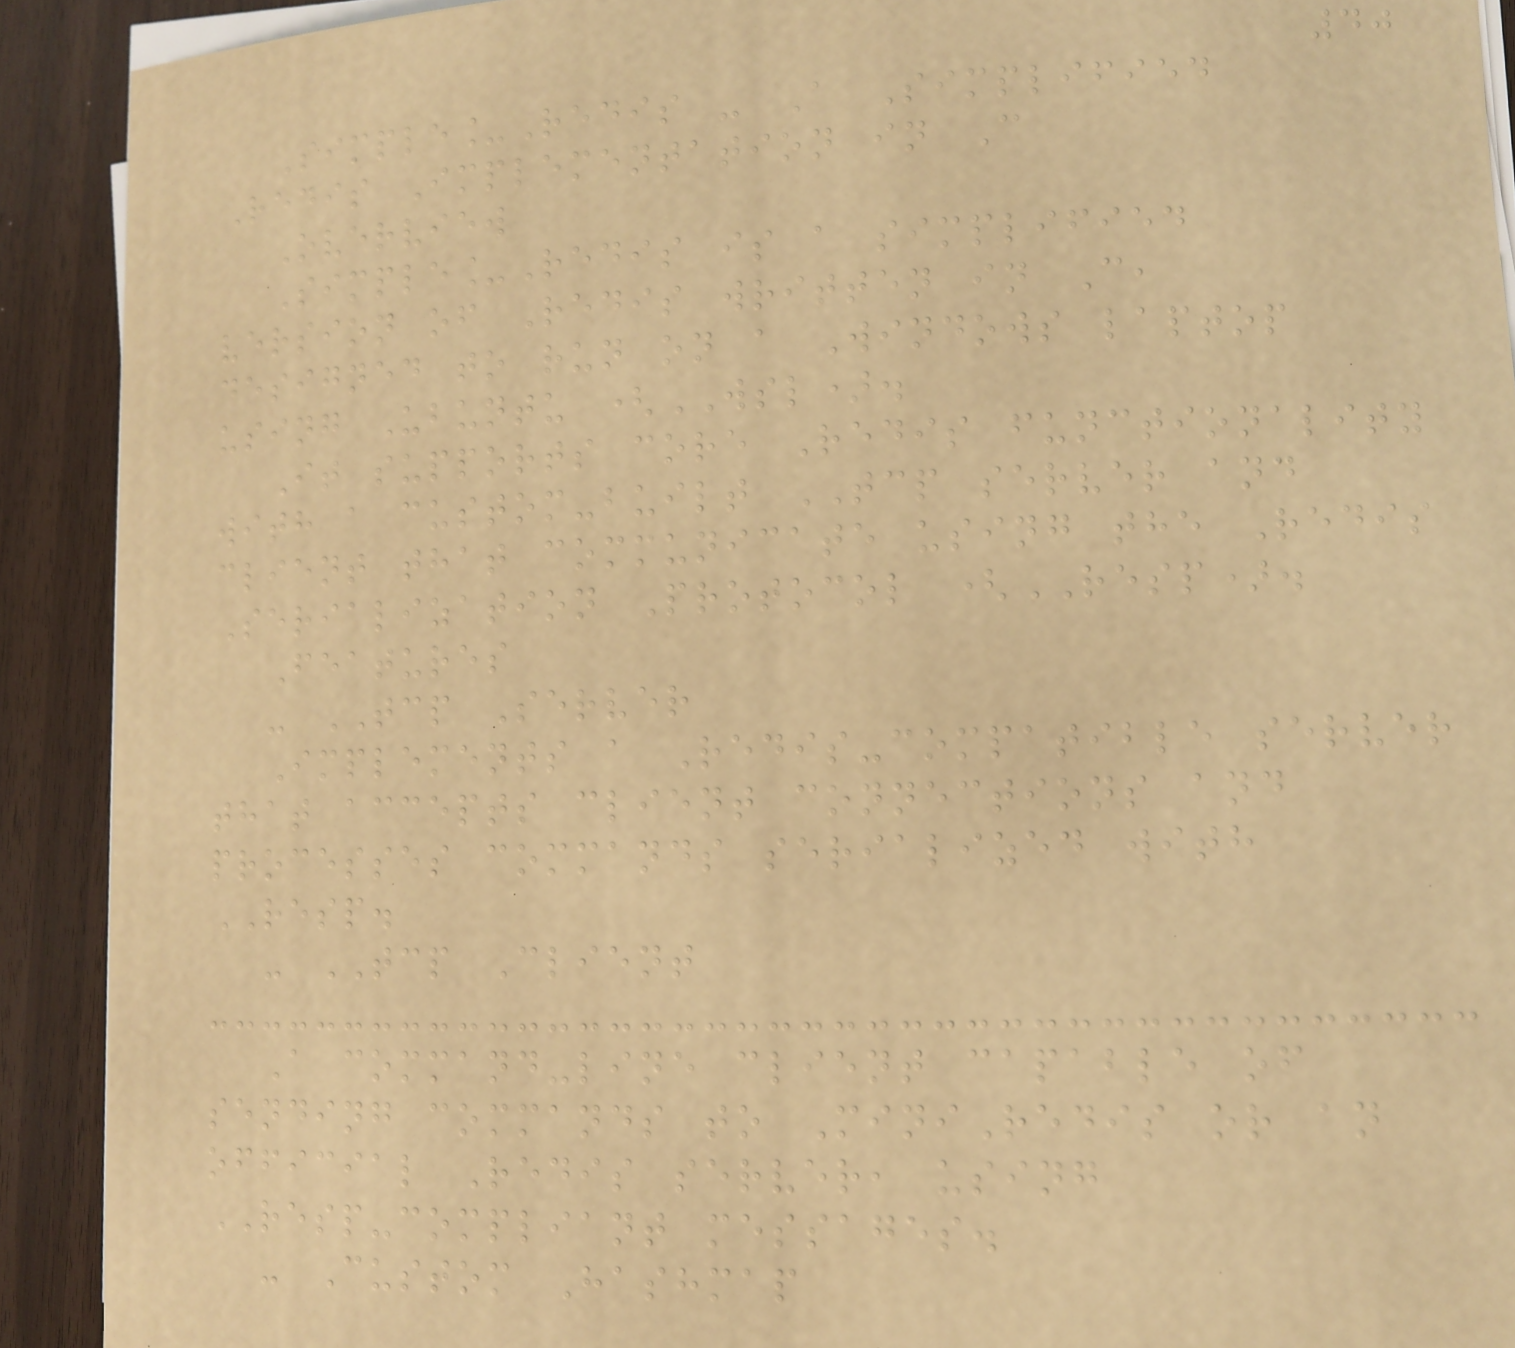40
Simple_Redis - A Simplified
Redis Implementation in C
Overview
Simple_Redis is a simplified
version of Redis written in C,
designed to run on a Windows laptop
using Ubuntu (WSL).
It supports core Redis functionality
with a custom-built TCP server and
client that communicate using the Redis
Serialization Protocol (RESP).
Features
- TCP Server
Implements a Redis-compatible server
that accepts client connections and
processes commands serialized with
RESP.
- TCP Client
A command-line client capable of
sending commands to MiniRedis or an
official Redis server, using
RESP-compliant messages.
- Custom Hashmap
